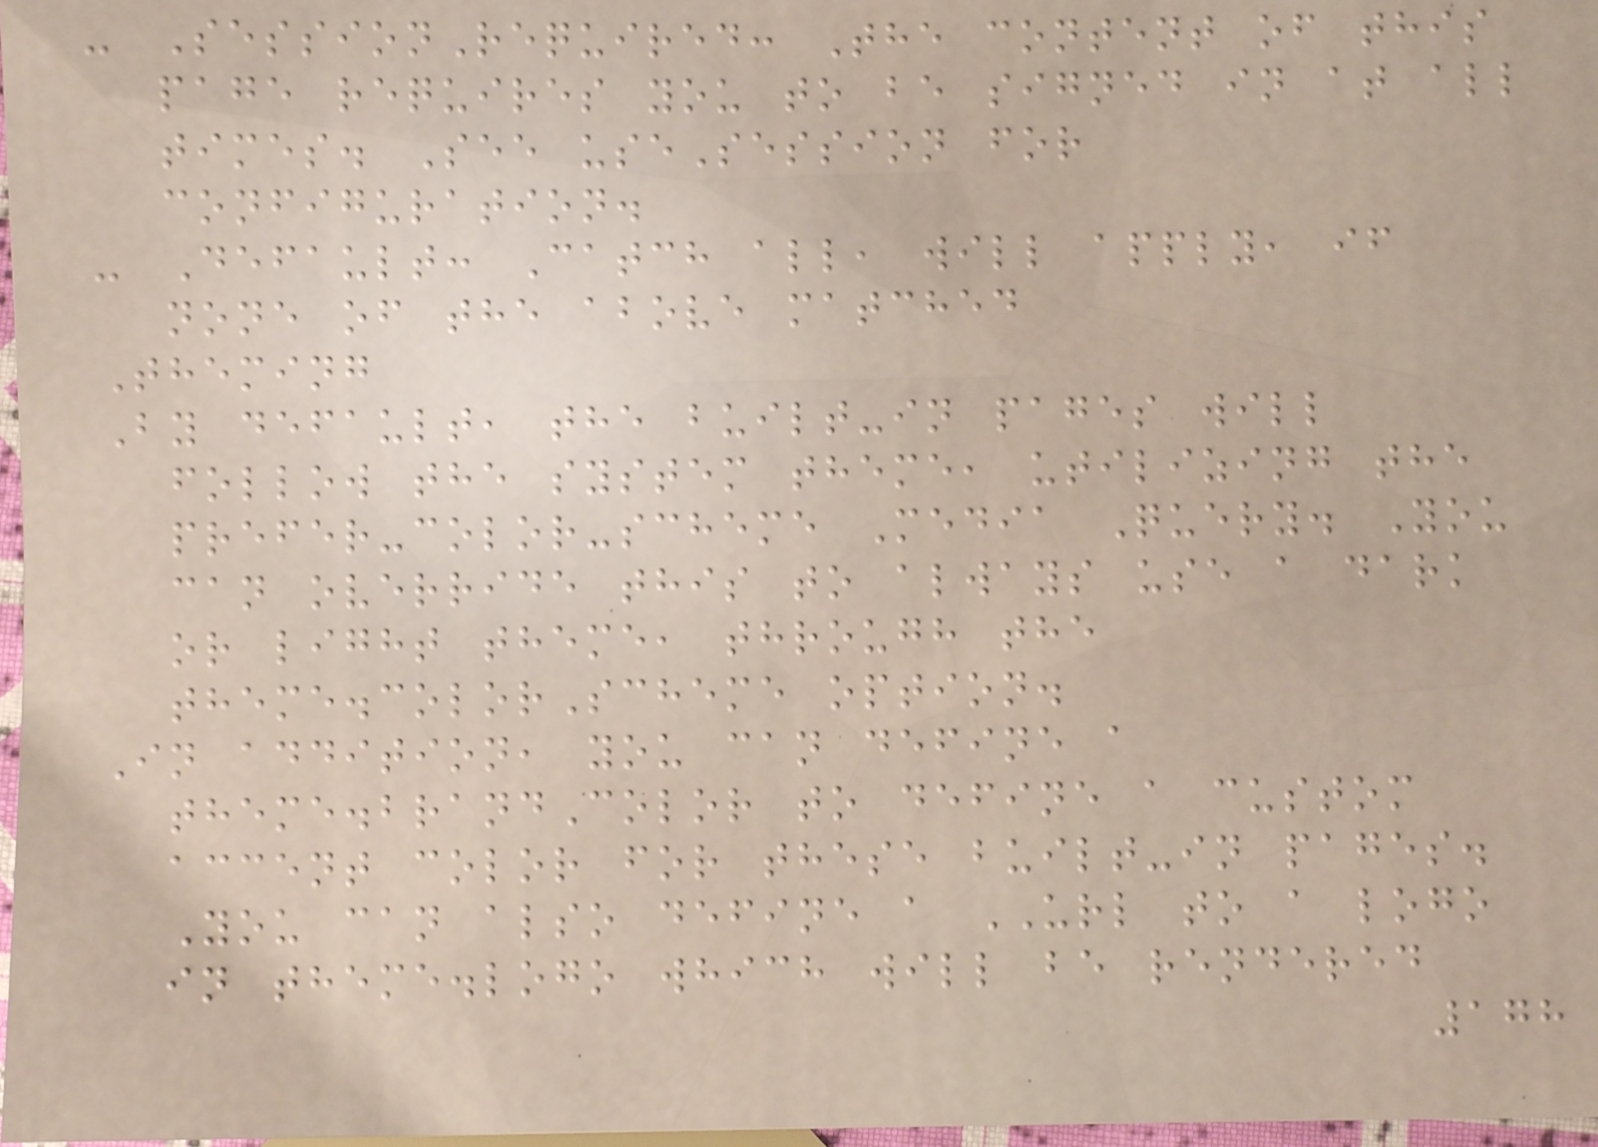- SessionRequired: The content of this
page requires you to be signed in at all
times. See useSession for
configuration.
- Default: Catch all, will apply, if
none of the above matched
Theming
By default, the built-in pages will
follow the system theme, utilizing the
prefer-color-scheme Media Query. You
can override this to always use a dark
or light theme, through the
theme.colorScheme option.
In addition, you can define a
theme.brandColor to define a custom
accent color for these built-in pages.
You can also define a URL to a logo
in theme.logo which will be rendered
178
